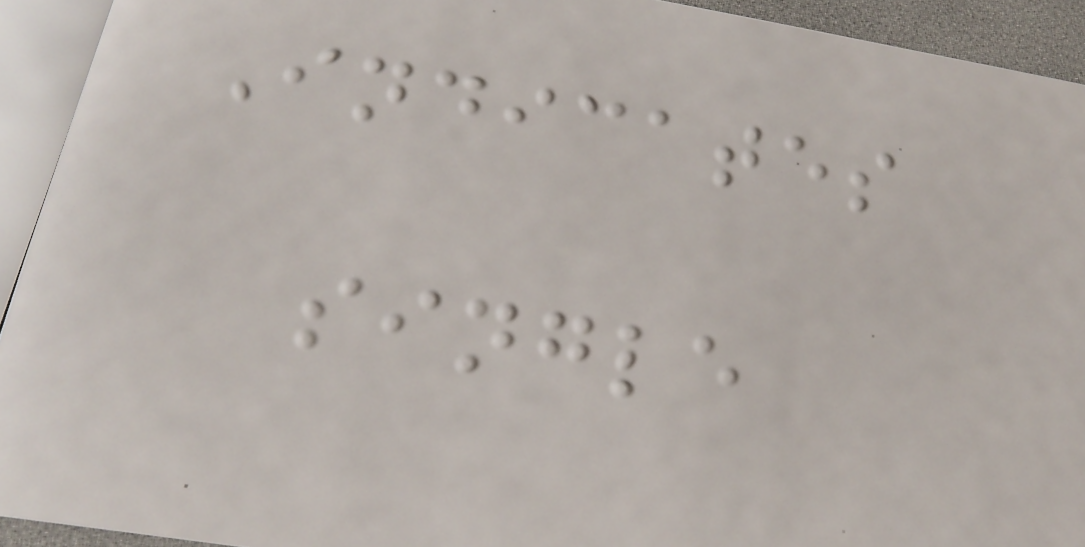Indicates
single
